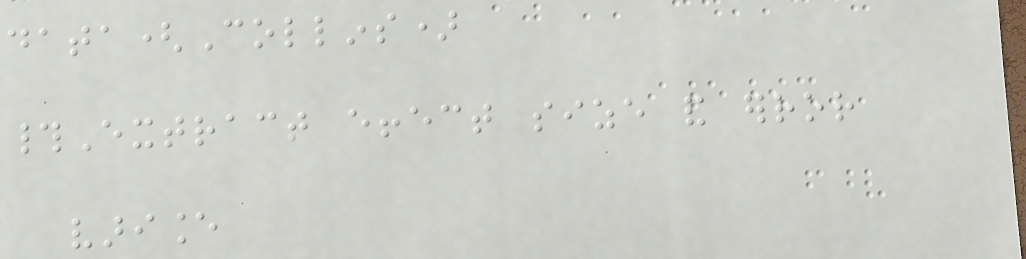data(Collins)
#Extract effect size and error
variance
